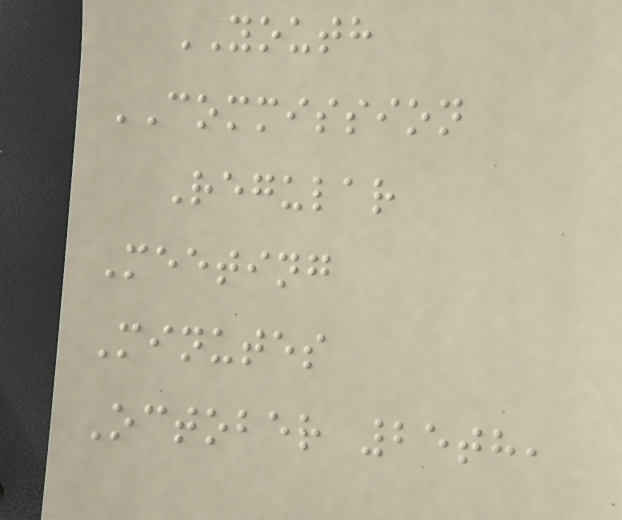YOUTH
COMMISSION
Regular
Meeting
Minutes
October 25th,
